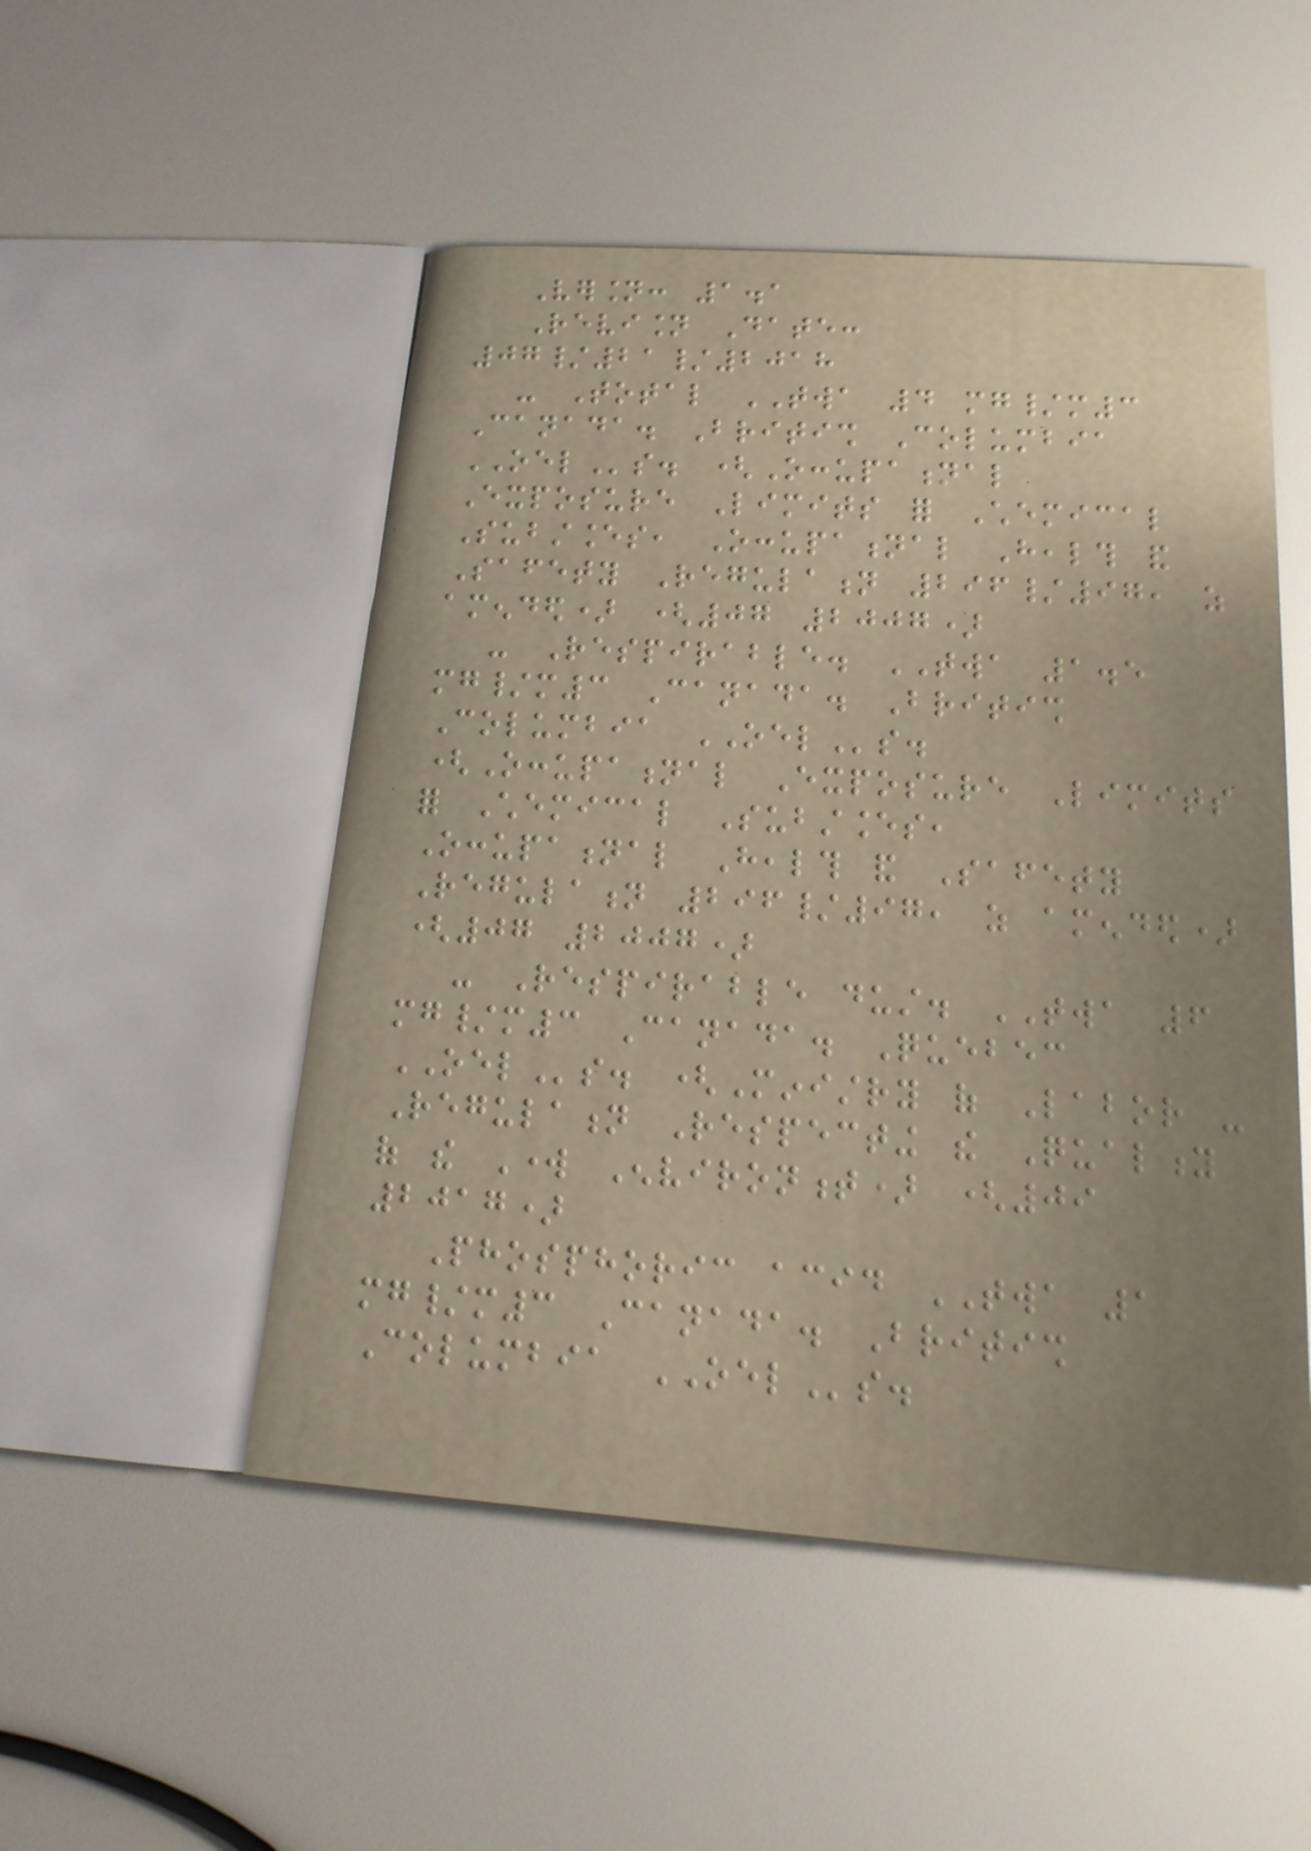Version: 1.1
Revision Date:
07/21/2018
- Total TWA 4 mg/m3
Canada. British Columbia
OELs. (Occupational
Exposure Limits for Chemical
Substances, Occupational Health and
Safety Regulation 296/97, as
amended) (07 2007)
- Respirable. TWA 1.5
mg/m3 Canada. British
Columbia OELs.
(Occupational Exposure Limits
for Chemical Substances,
Occupational Health and Safety
Regulation 296/97, as amended)
(07 2007)
- Respirable dust. TWA 6
mg/m3 Canada. Quebec
OELs. (Ministry of Labor -
Regulation Respecting the Quality
of the Work Environment) (09
2017)
Phosphoric acid TWA 1
mg/m3 Canada. British
Columbia OELs.
